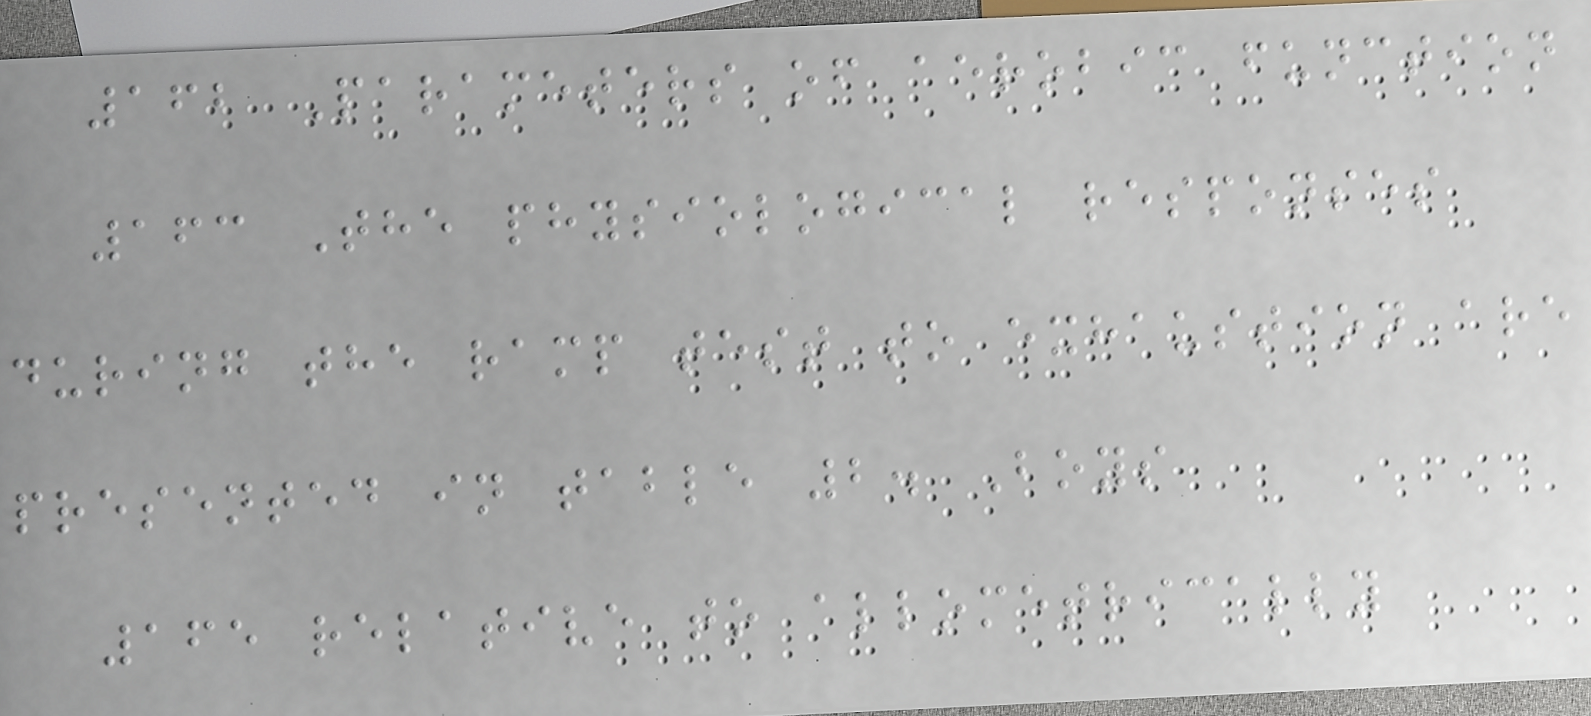162 Parameters of aerobic function
163 The physiological responses
during the ramp test to exhaustion are
presented in table 2. Boys
165 relative to allometrically
